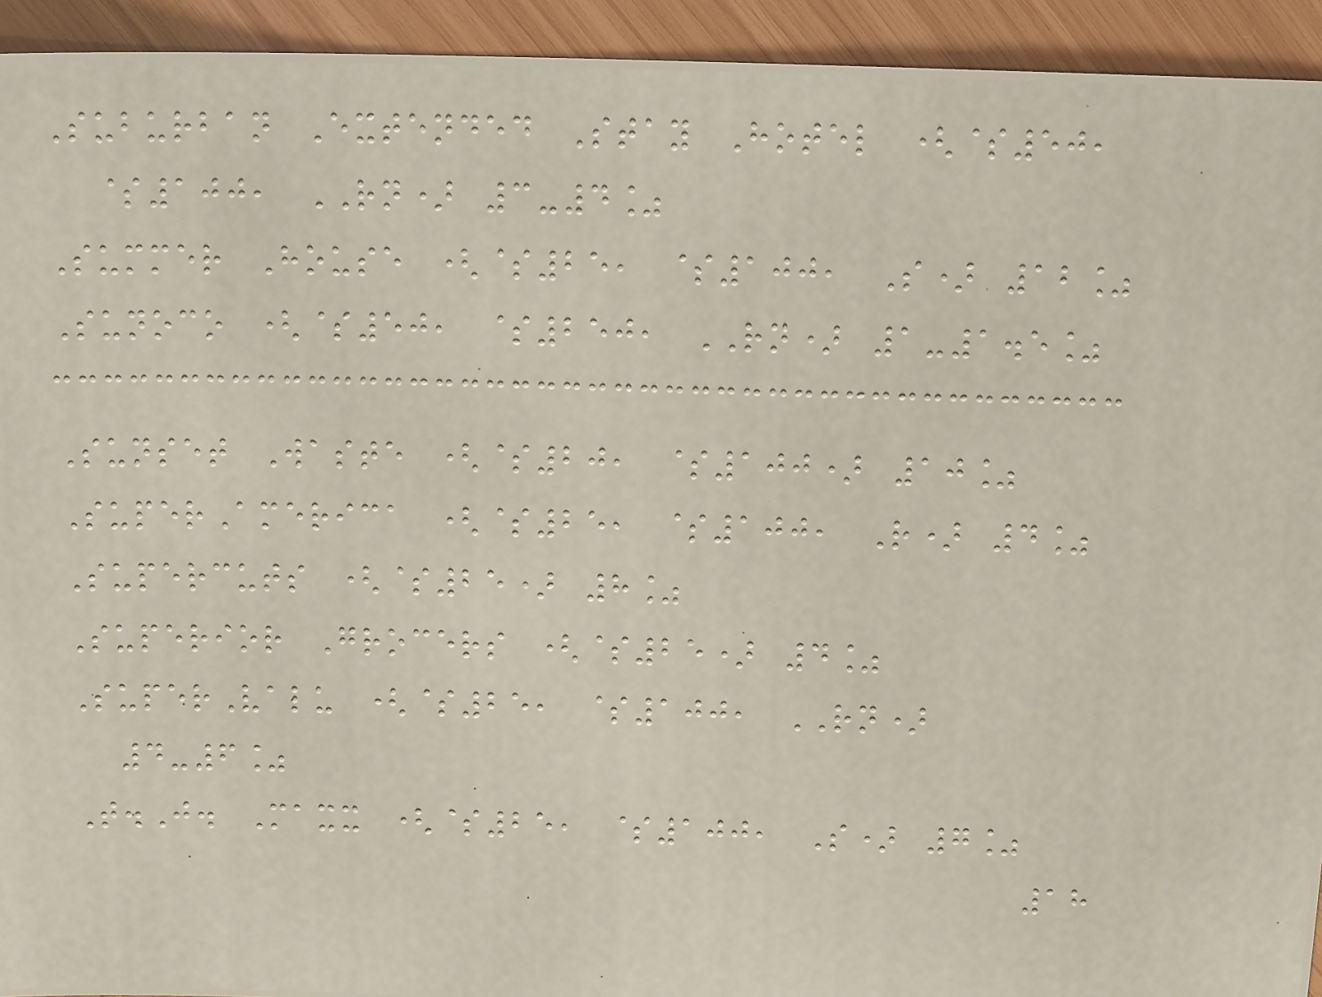Suburban Extended Stay Hotel ($50,
$100, RN) 3-4%
Summer House ($25, $100, S) 12%
Sunoco ($50, $250, RN) 1-1.5%
Sunset Waste ($20, $100) 10%
SuperAmerica ($25, $100, R) 4%
Supercuts ($25) 8%
Superior Grocers ($25) 4%
SuperValu ($25, $100, RN)
4-6%
T.J. Maxx ($25, $100, S) 7%
18
